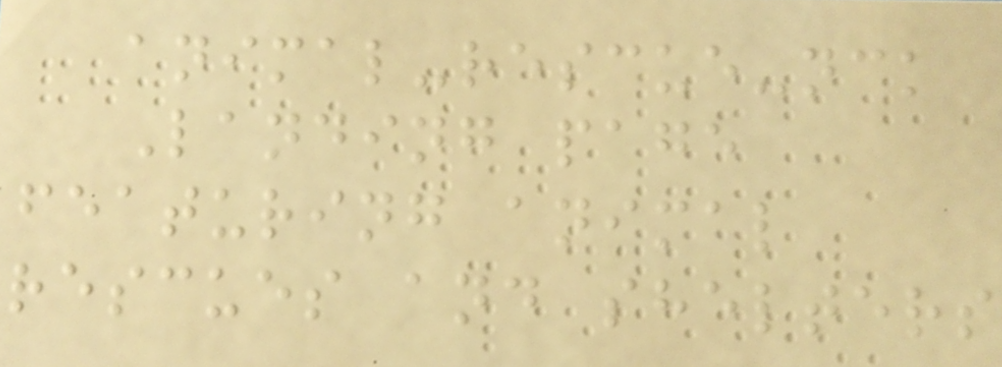animal-rescue-nck
Landing page
featuring animal
rescues and shelters
